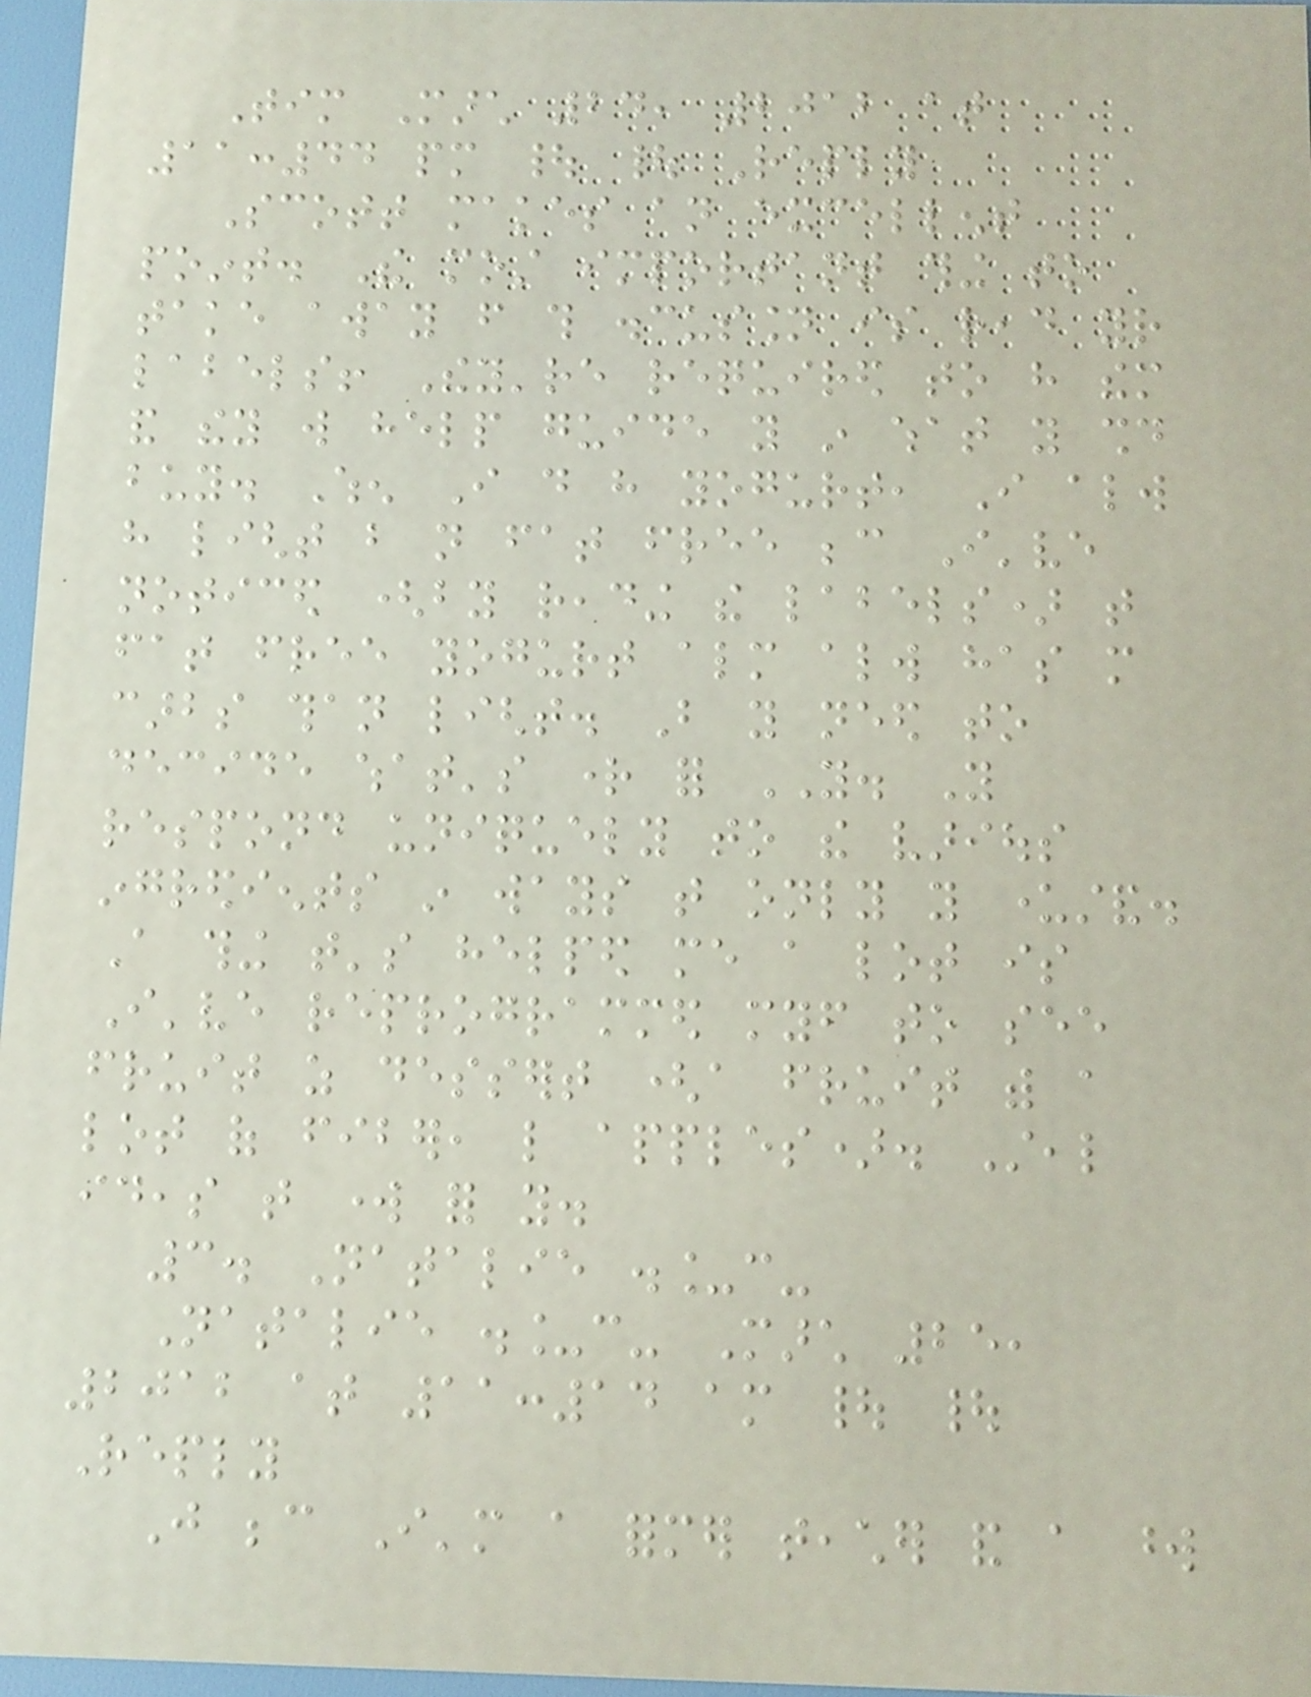Tim March 24, 2012 at
11:44 pm | | Reply
Scott makes an excellent
point. The most important thing to
take away from this discussion is read your
labels! They're required to have them
and they will help guide you in what you should
buy. When I do have yogurt, I always
have light but not fat free because I've
noticed (by reading the labels) that
fat free yogurt almost always has more
carbs than light. But you need to
decide what's right for YOU. You
respond uniquely to the various
ingredients in ways that only you understand.
A thing that's helped me a lot is
I've reprogrammed myself to see
fruit as dessert (a fruit with a
lot of fiber, like apples). Steal
ideas that work for you.
3. Natalie ._c-
Natalie ._c- March 25,
2012 at 11:14 am | |
Reply
Just because I'm a former teacher and a word
